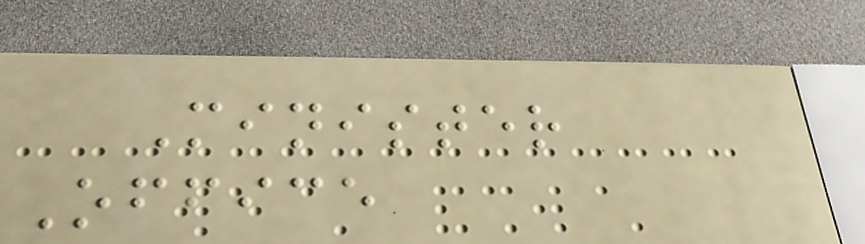Minister
Office
